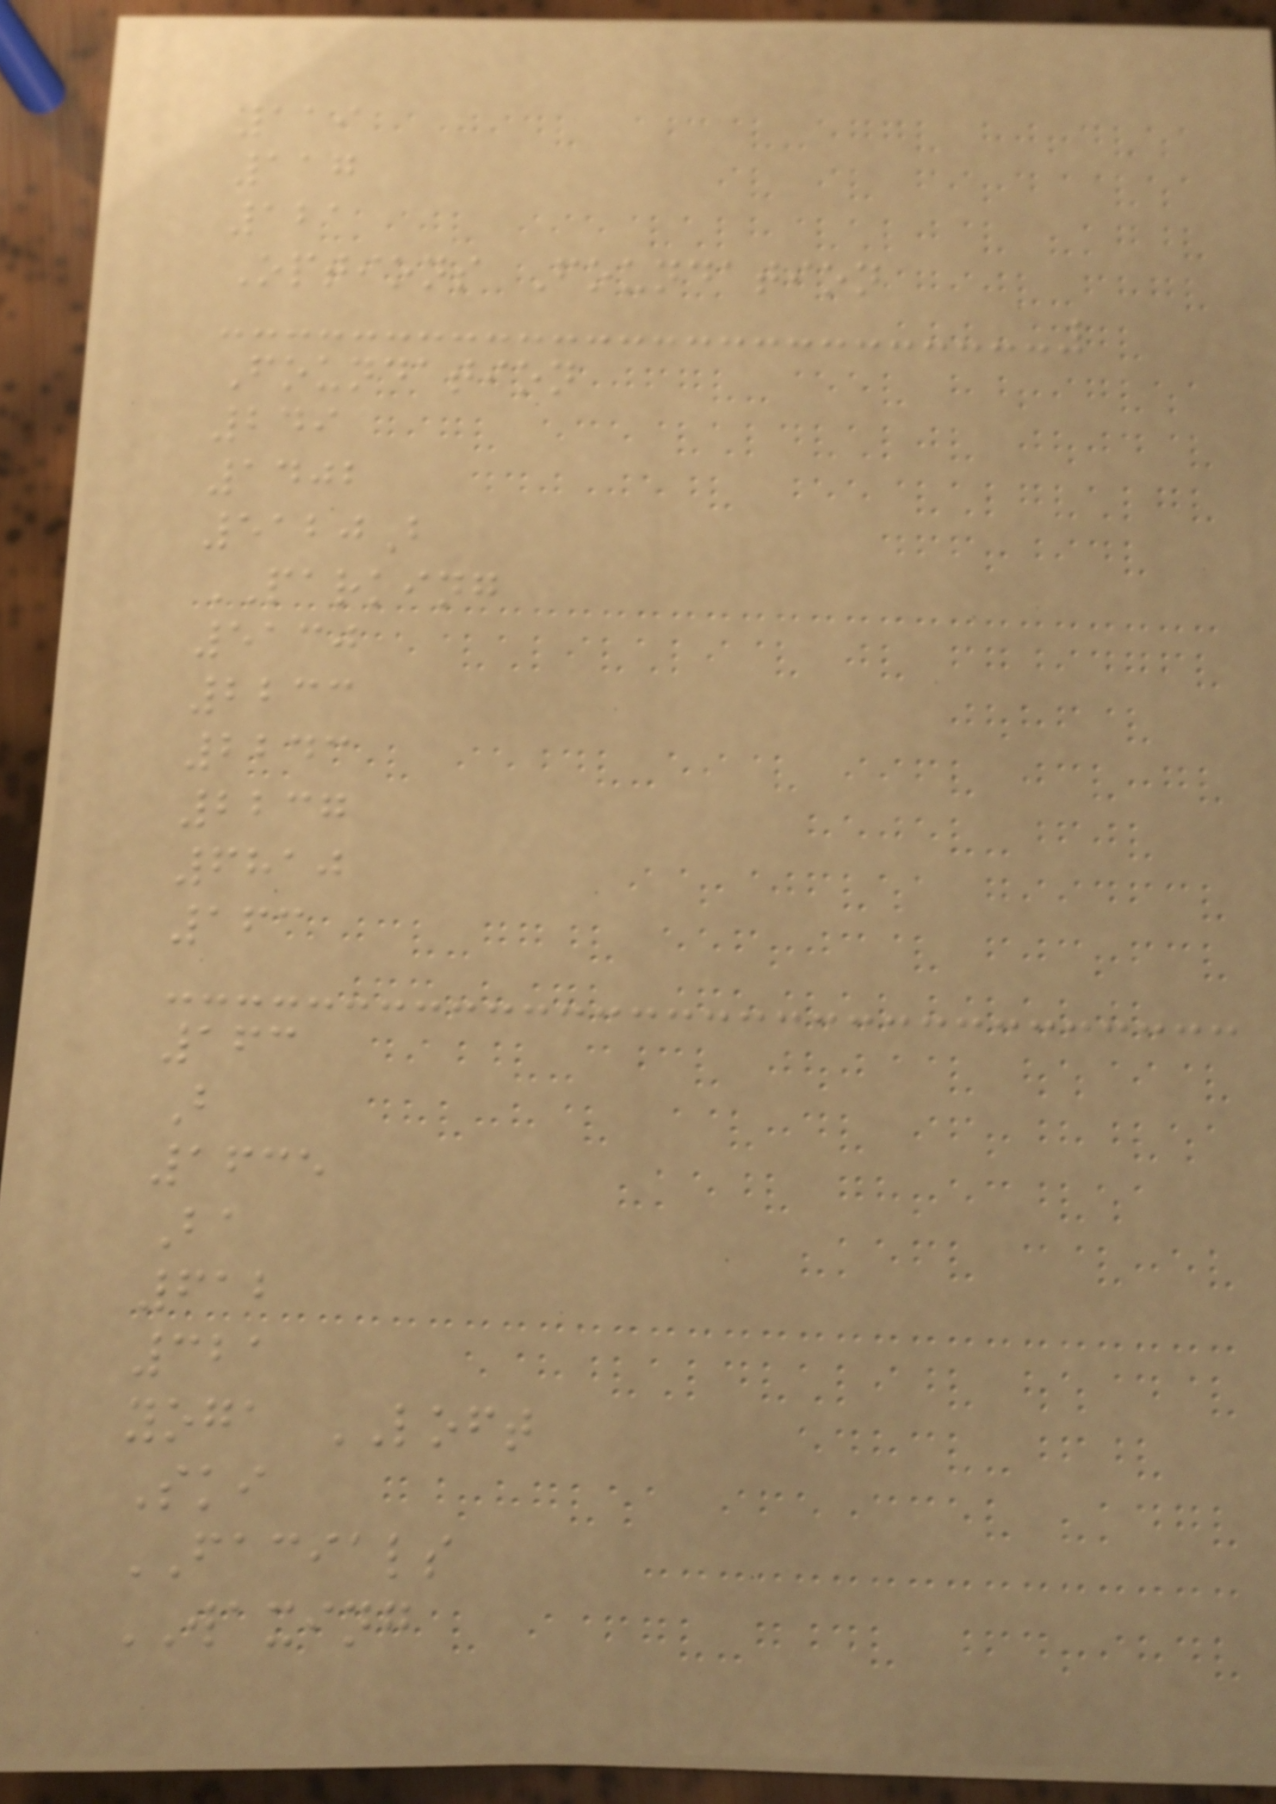119
117
121
Options Foundation
Foundation
249
1402
5120B
PARKING
5130
2233
2243
2237
6810
163
163
B
1635
Ba
612
321
yoga LOFT
Ski
FACIALS
WAXING
